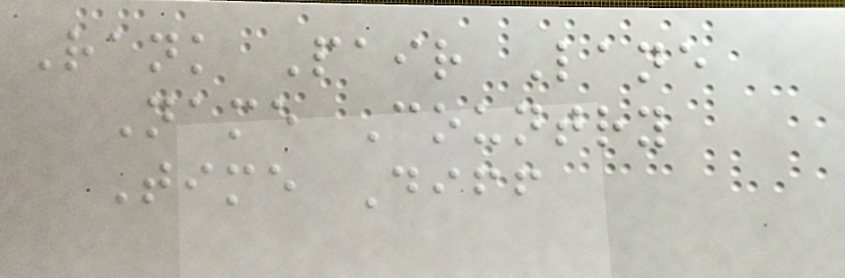Rank Pair Lane
Name Country
Time Diff
